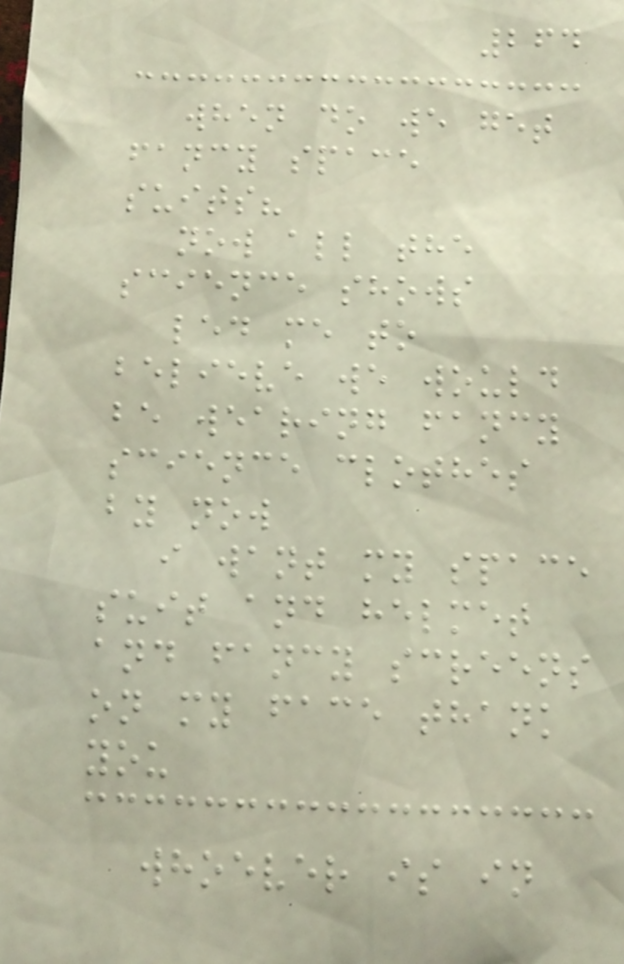264
when do we get
fancy space
suits?
now all the
science shows
led me to
believe we would
be wearing fancy
science clothes
by now
i want my space
suit and helmet
and fancy screens
on my face thank
you
whoever is in
